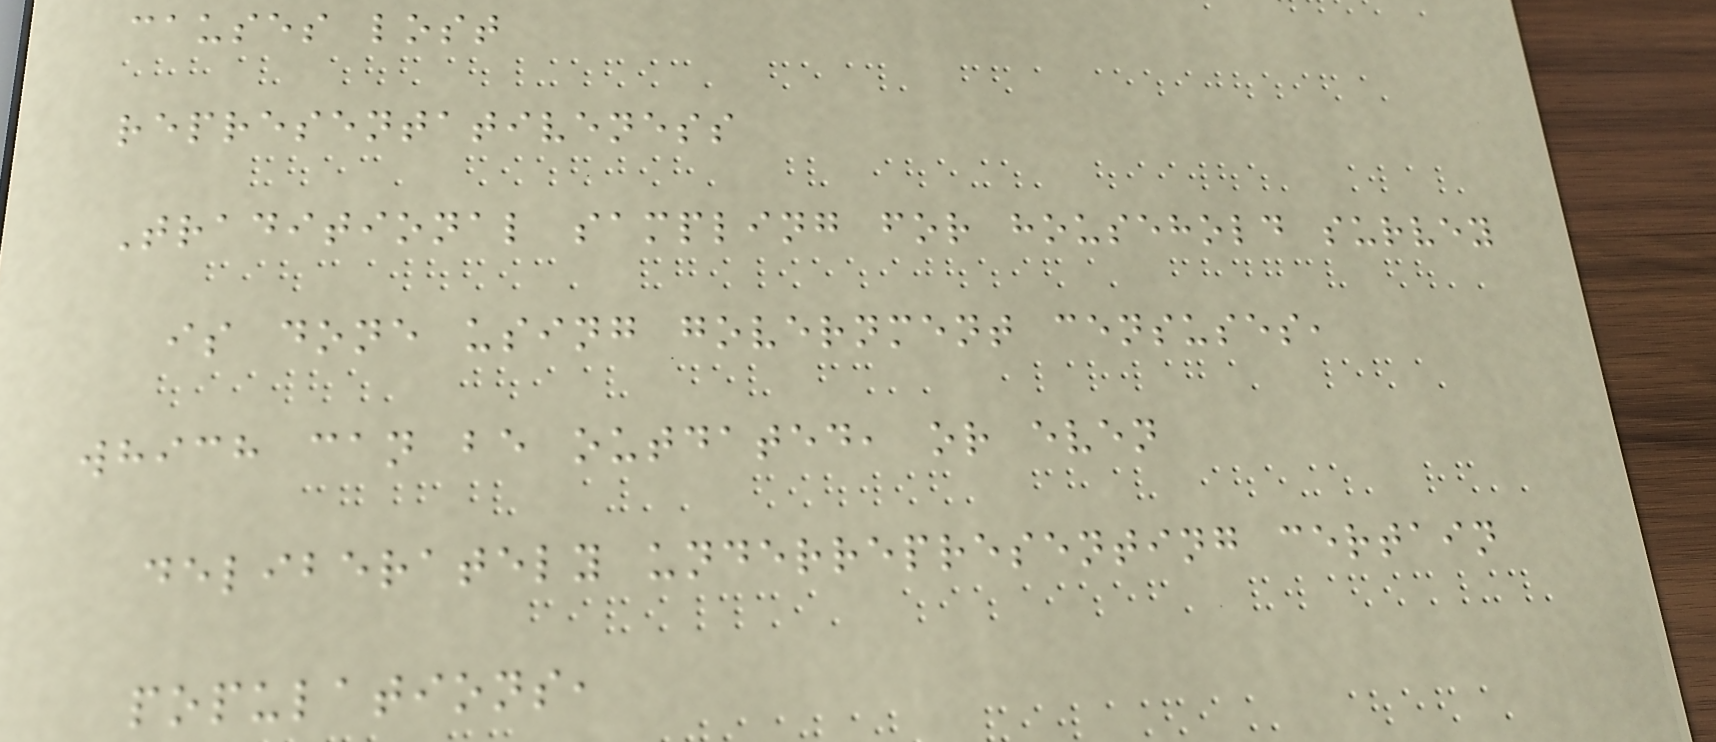causes lost
representativeness
Traditional sampling for household survey
is done using government censuses,
which can be outdated, or even
deliberately underrepresenting certain
populations,
